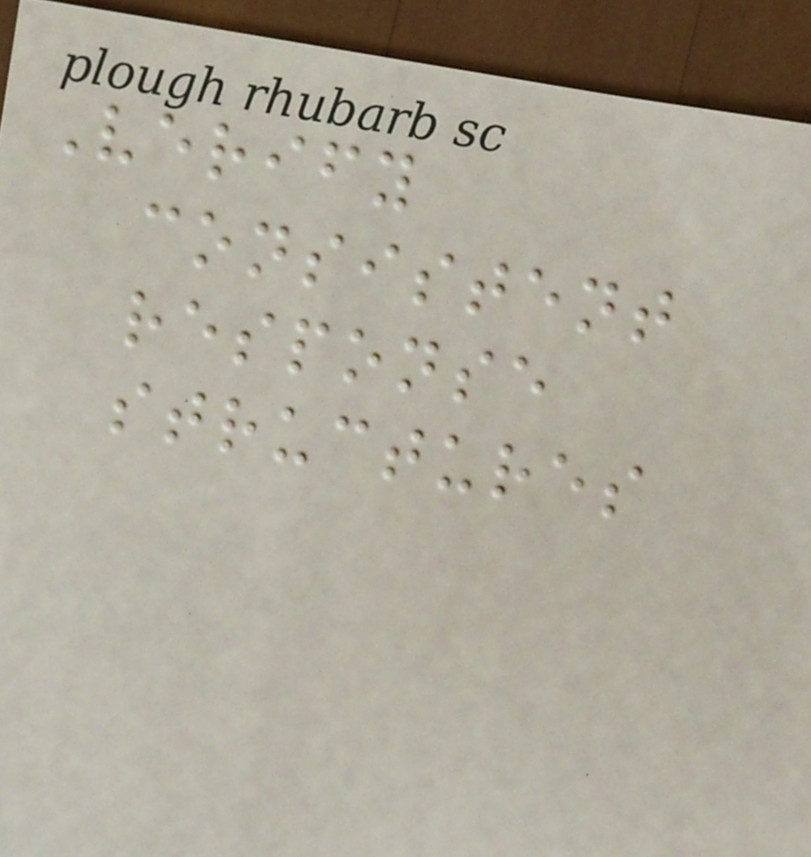Verify
consistent
response
structures
